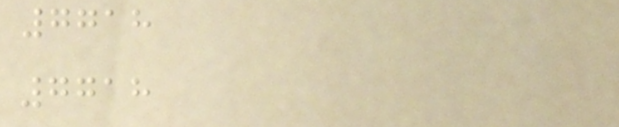7718
7718
